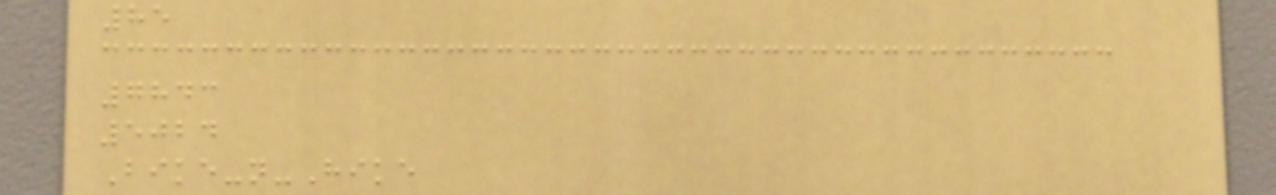85
7843
5024
Bike-n-Hike
